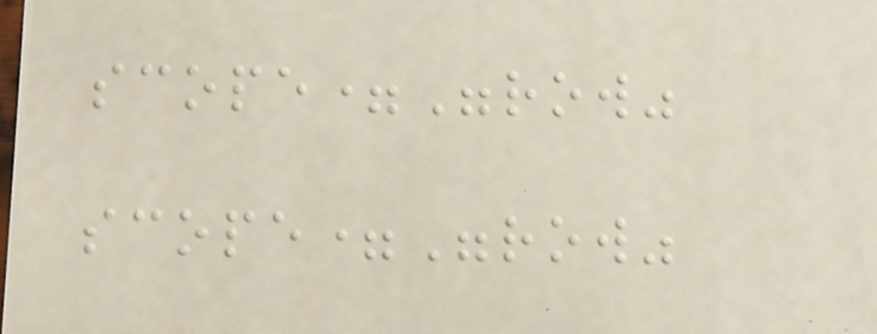scope="row"
scope="row"
